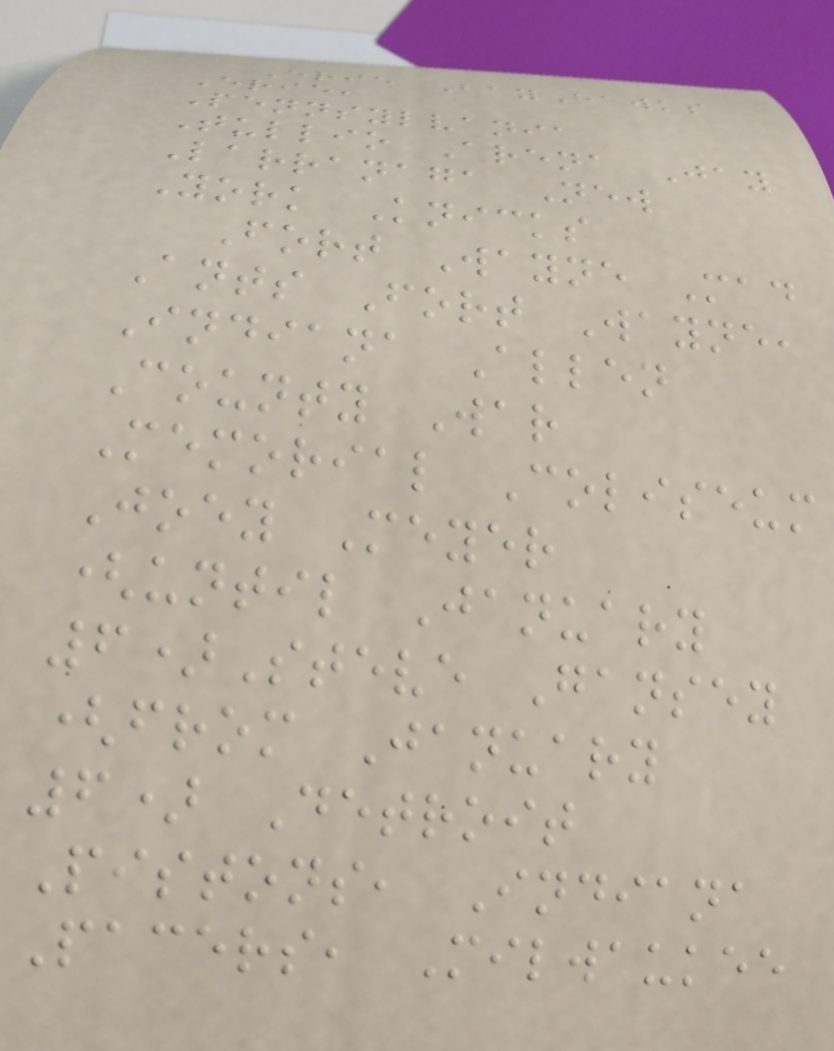Erie BayHawks
Erie,
Pennsylvania
Tullio Arena Jay
Larranaga New
York Knicks
Fort Wayne Mad
Ants Fort Wayne,
Indiana Allen
County War
Memorial Coliseum
Joey Meyer
(until January
6)Steve Gansey
(from January
6) Detroit
Pistons, Indiana
Pacers, Milwaukee
